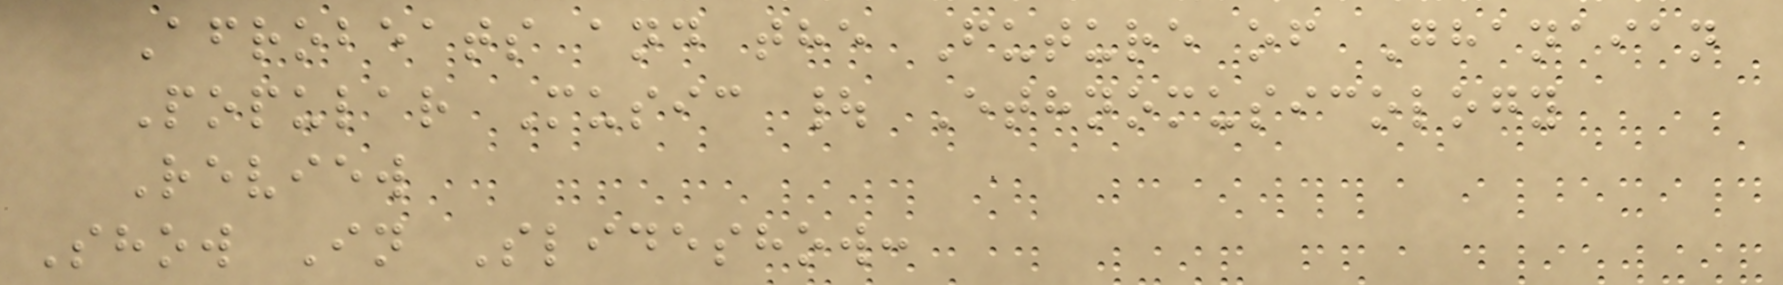Afrobeats and the Future of Ghanaian
Popular Music | Ethnomusicology
Review
Show In Slideshow:
